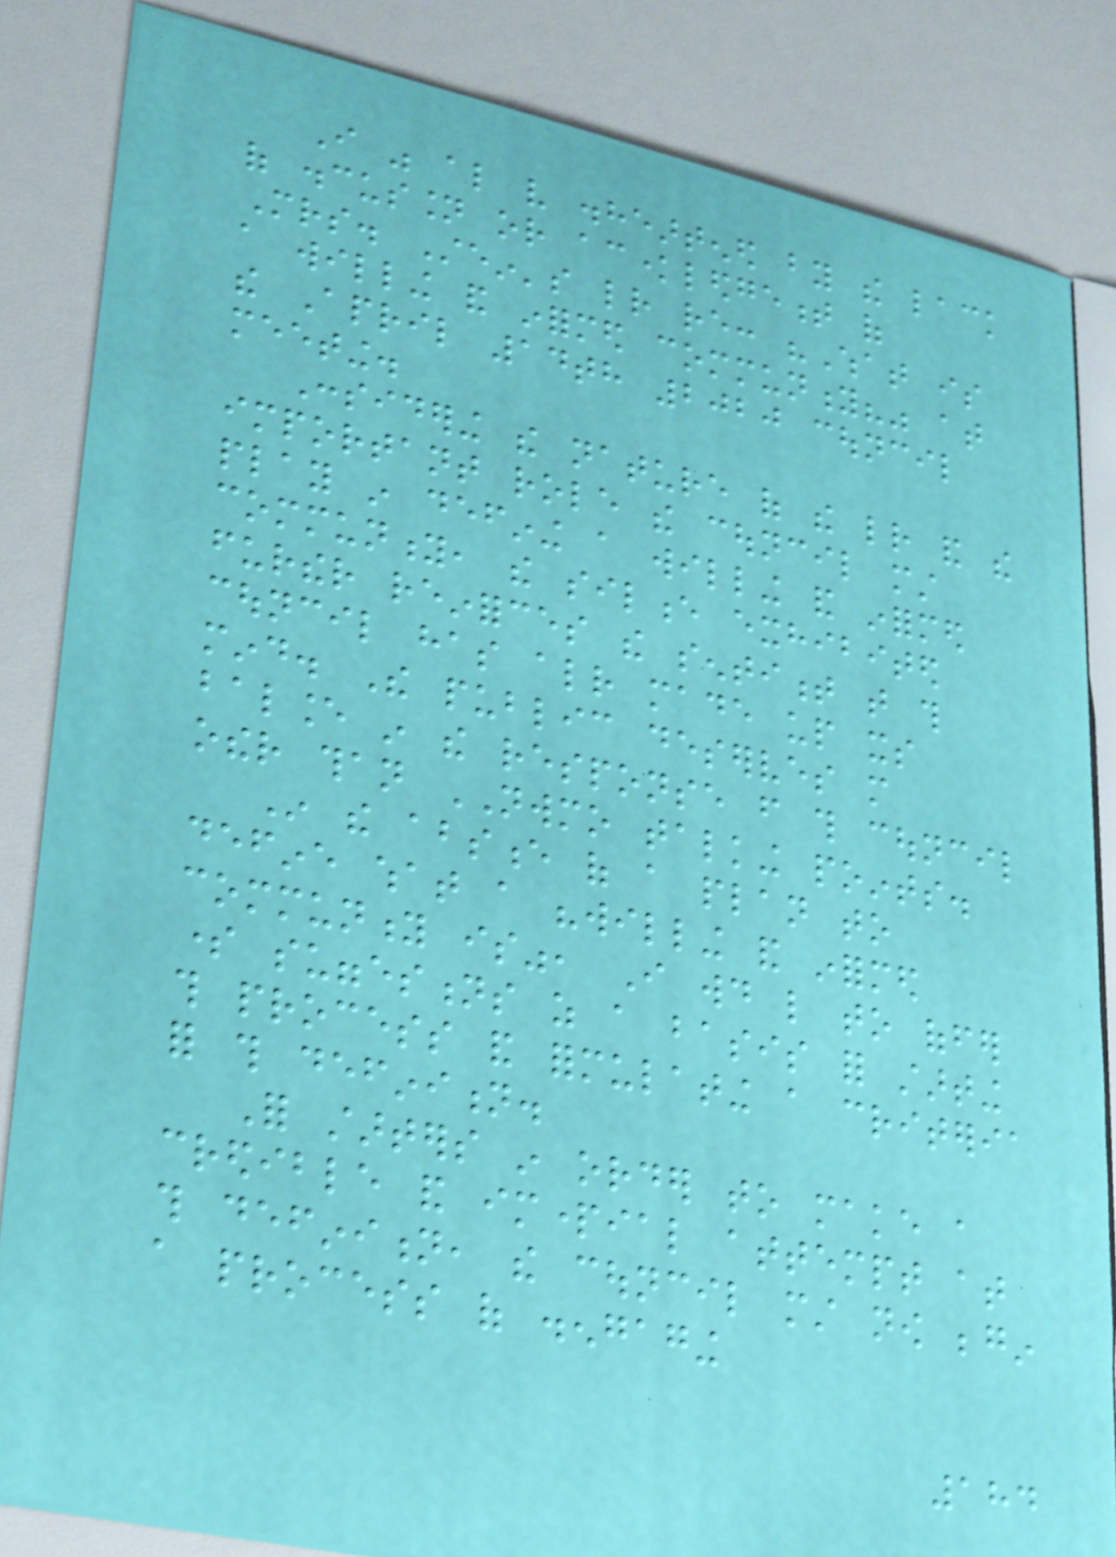I was also very disheartened by the lack
of discussion or acknowledgement of
Mrs. Stein's letter re: "What is
a willing and informed community?" at
the April 14th 2020 council
meeting.
Considering the nature of the letter and the
important role the council must
play in defining a willing and informed
community, the silence exhibited
further reinforces the sentiment that this
council has already made up its
mind. The public deserves more
balance in the response from this council
other than NWMO talking points.
In the absence of a plan to
define what a "willing and informed
community is", I would like to offer
some suggestions as a basis for starting
this process and formulating a criteria
for this definition.
For starters in order to make a
credible and impartial attempt at
this definition, the council must now begin
a process of disengaging
184
